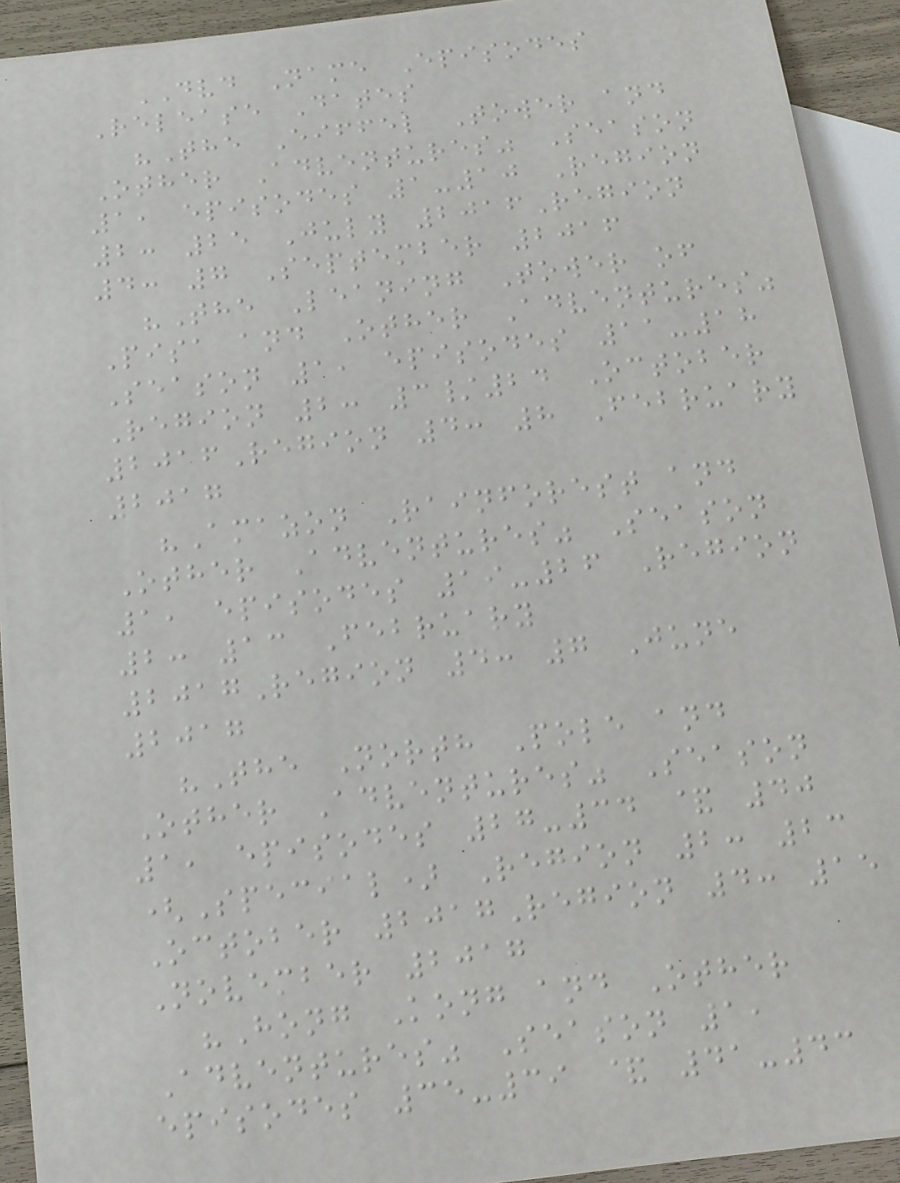DVD Name Episodes
Release Dates
"The Eiffel Tower and
Other Adventures" Season
1, episodes 1-10 Region
2: 25 July 2016Region
4: 7 September 2016
"The Leaning Tower of
Pisa and Other Adventures"
Season 1, episodes 11-18
Region 2: 3/24 October
2016Region 4: 8 February
2017
"Amazon Rainforest and
Other Adventures" Season
1, episodes 19-26 Region
2: 13 February
2017Region 4: 7 June
2017
"The North Pole and
Other Adventures" Season
1, episodes 27-34 & 40
(Special) Region 2: 23
October 2017Region 4: 15
November 2017
"Hong Kong and Other
Adventures" Season 1,
episodes 35-39 & 41-43
